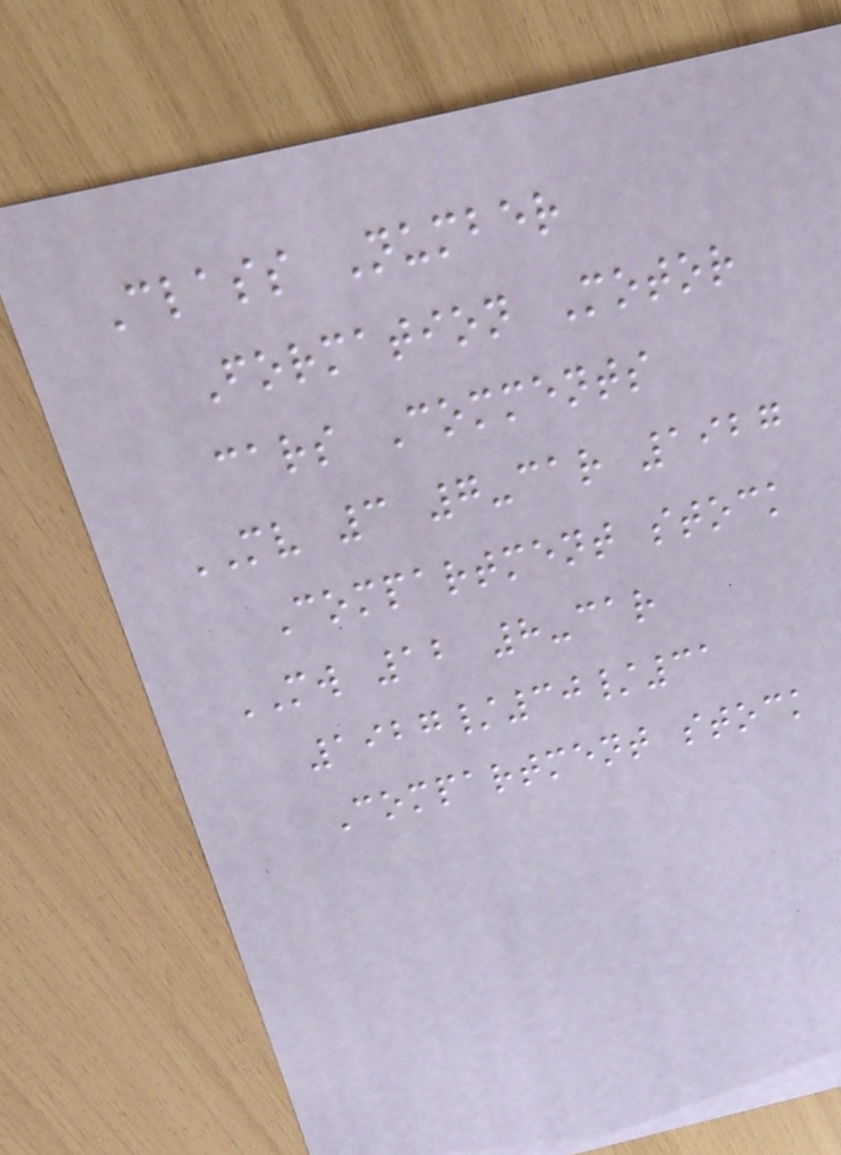Class Number
Formation Motor
cars Comments
MV 3 7-car 1927
Compartment stock
MW 12 8-car
1927/30/31
Compartment stock
